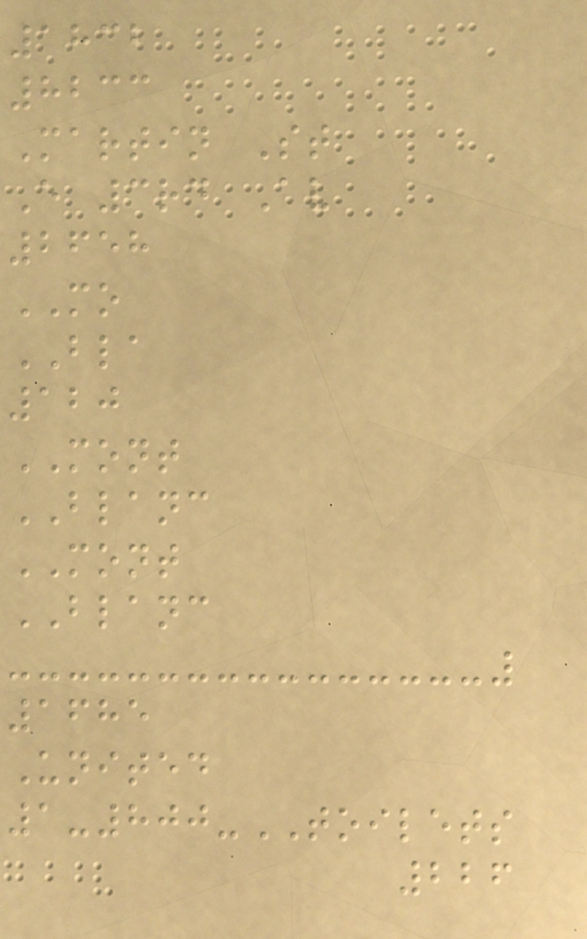1832
8233
Martin St
E 3rd Av
2658
MO
BLA
120
MONT
BLANC
MONT
BLANC
1685
United
1-800-TOILETS
226
